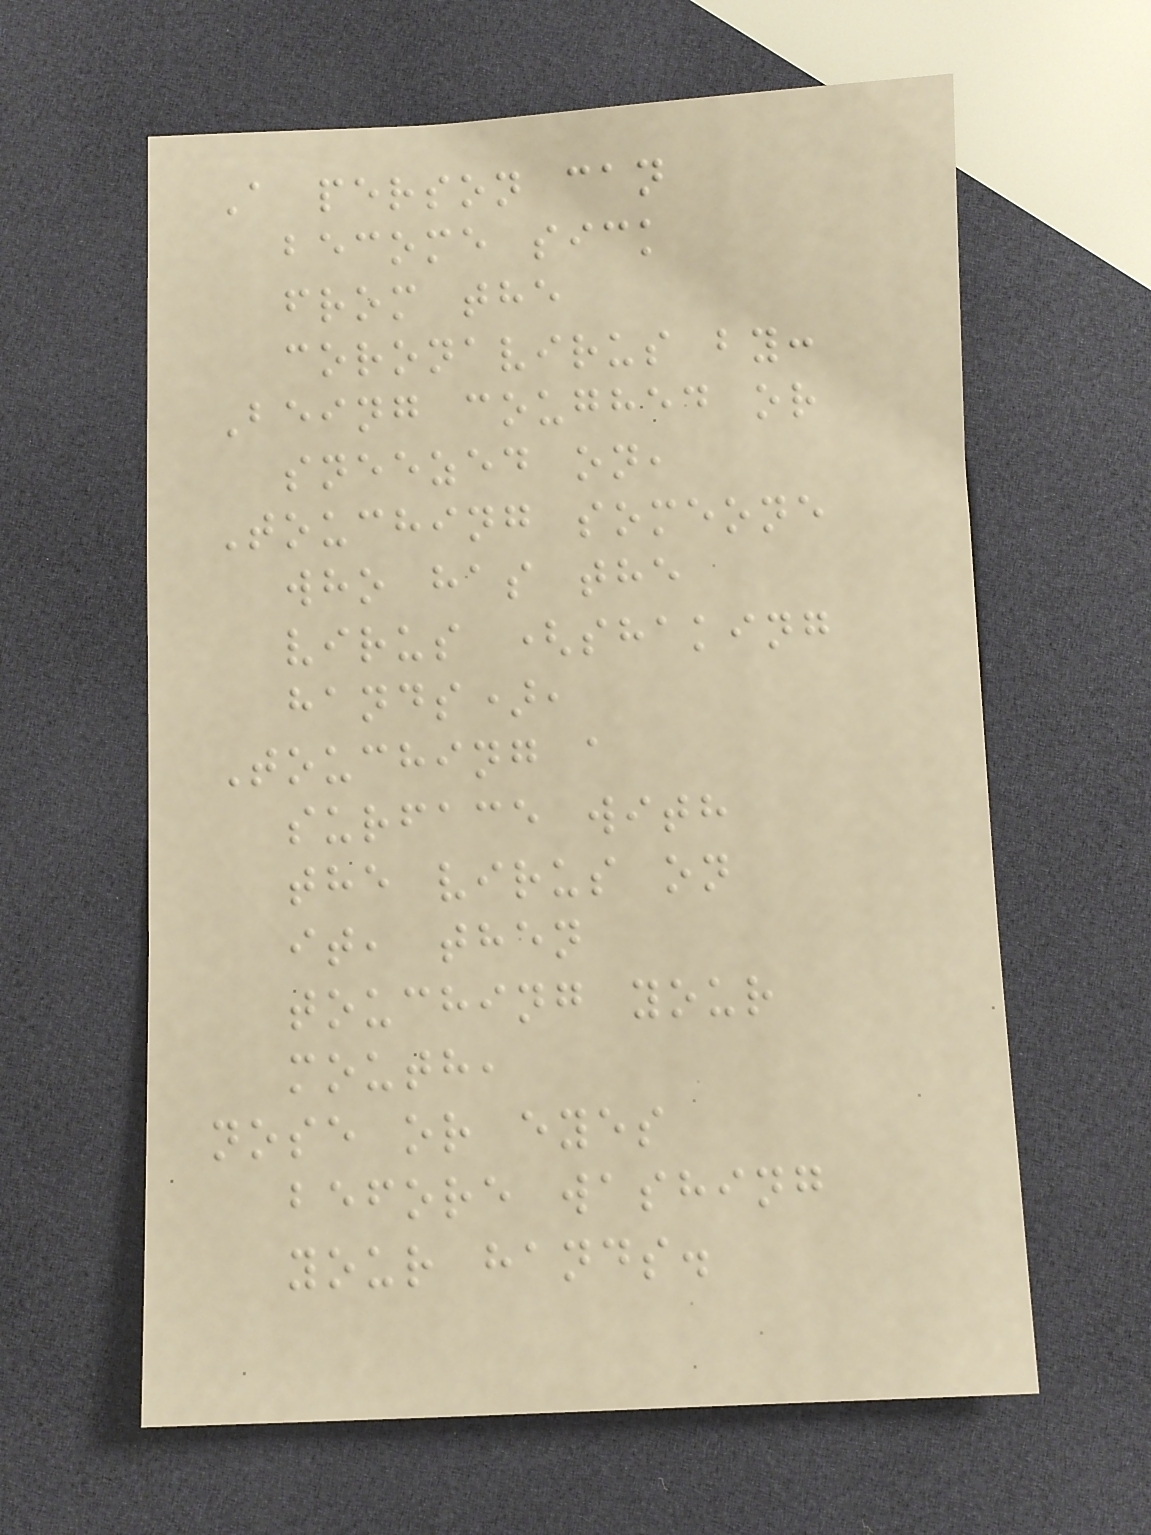A person can
become sick
from the
coronavirus by:
Being coughed or
sneezed on,
Touching someone
who has the
virus (shaking
hands),
Touching a
surface with
the virus on
it, then
touching your
mouth,
nose or eyes
before washing
your hands.
